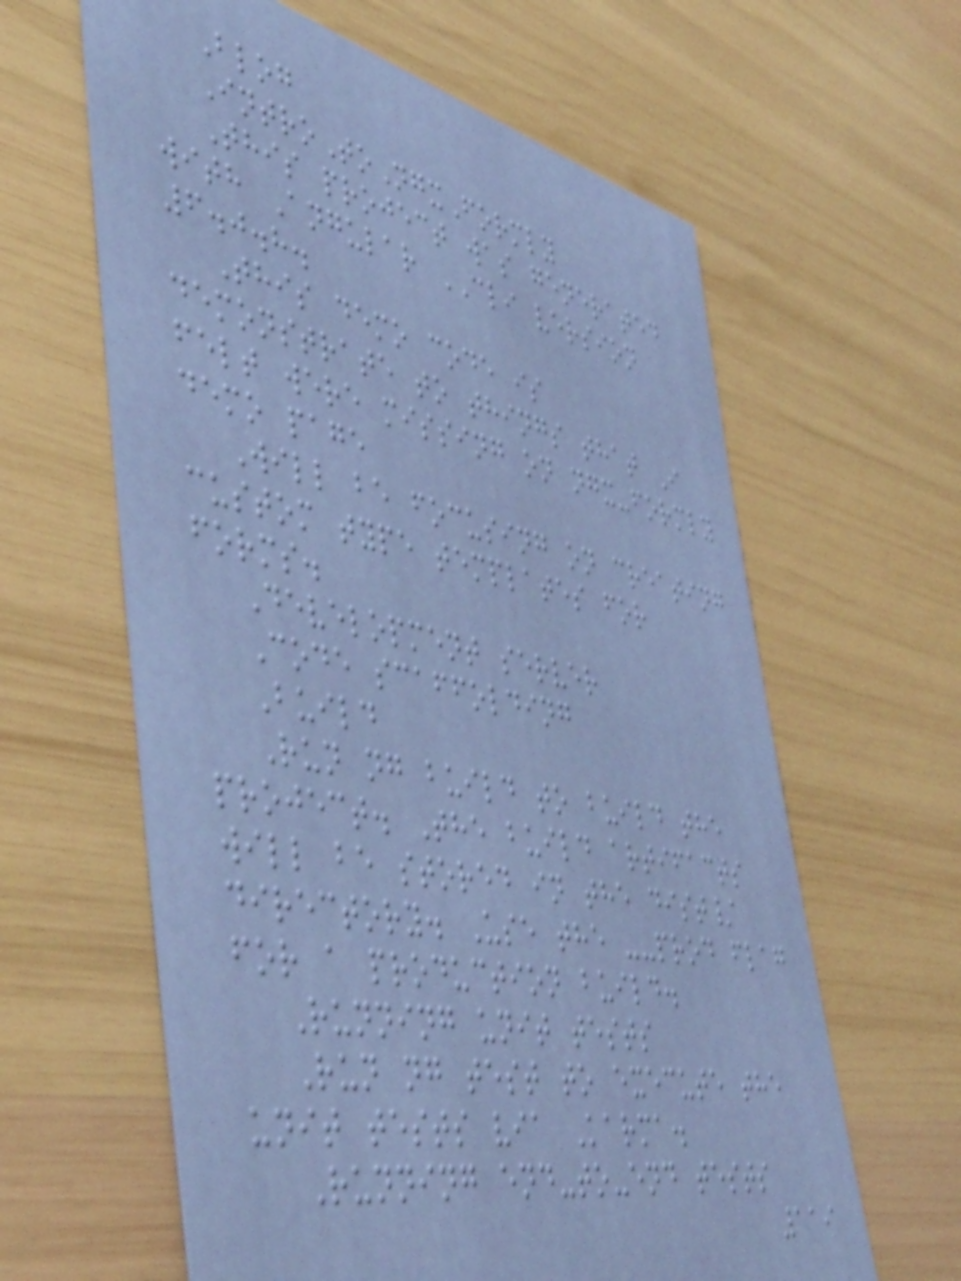Blog
IntroToNgxFormly
This project was generated
with Angular CLI version
6.0.8.
This demo code is
demonstrate to things that I
felt were missing on ngx-formly
demo page
Will be focusing on creating
custom type templates for
forms.
Development server
Code scaffolding
Build
Run ng build to build the
project. The build artifacts
will be stored in the dist/
directory. Use the --prod flag
for a production build.
Running unit tests
Run ng test to execute the
unit tests via Karma.
Running end-to-end tests
119
